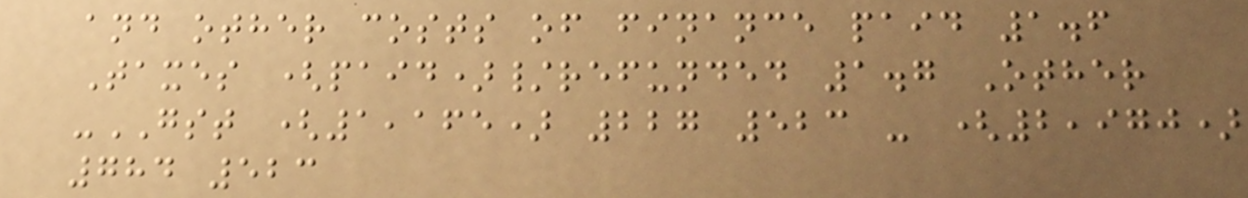and other costs of finance paid 1.6
Taxes (paid)/refunded 1.7 Other
-GST (1,165) 227 523 - (2,970)
784 523
